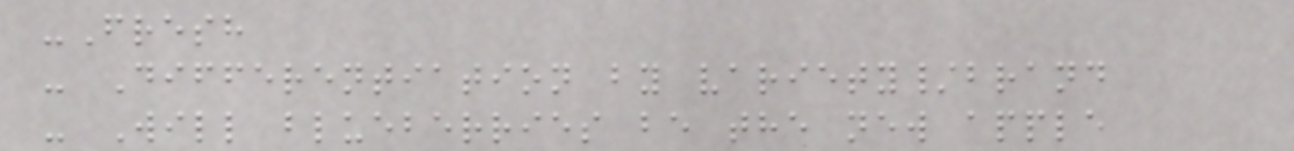-Fresh
- Differentiation by variety/brand
- Will blueberries be the new apple
